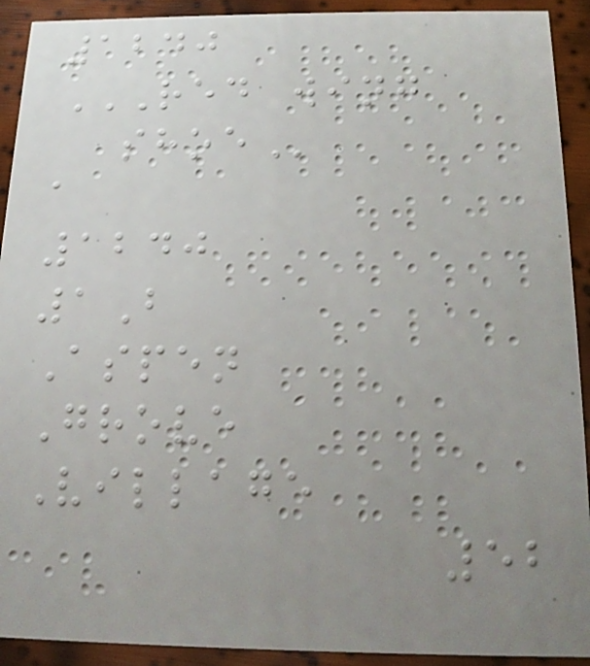1240
RED WING
SHOE
a
1240
1B
Aspen
Grove
Village
52
